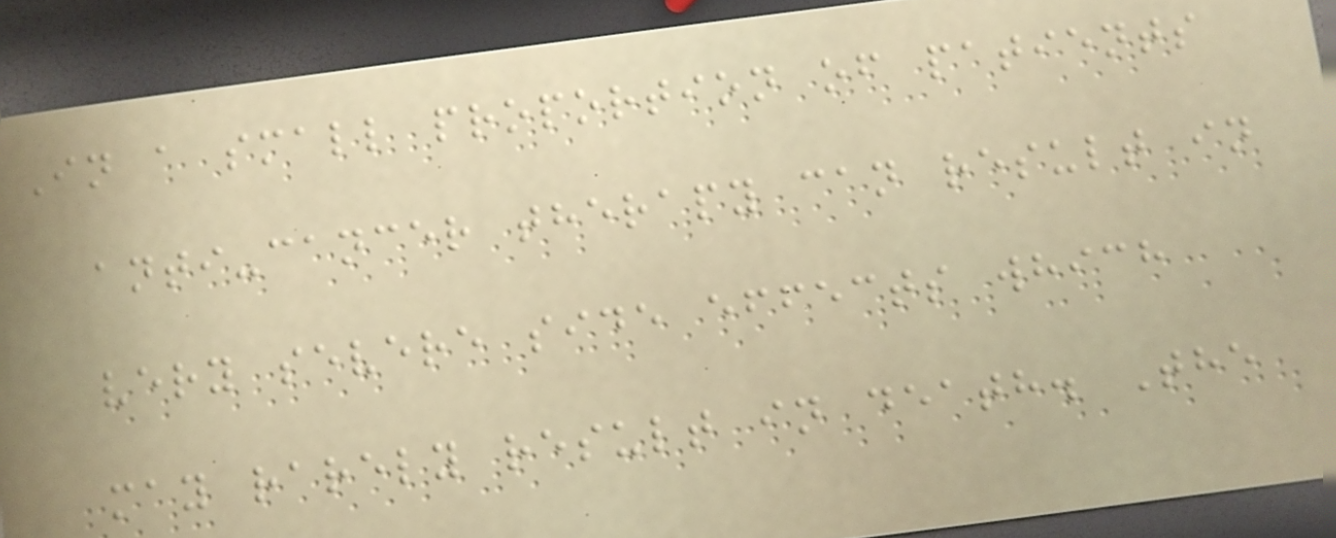In a small proportion of patients
anti-cancer therapy can result in
very severe side effects which
may rarely result in death. The
